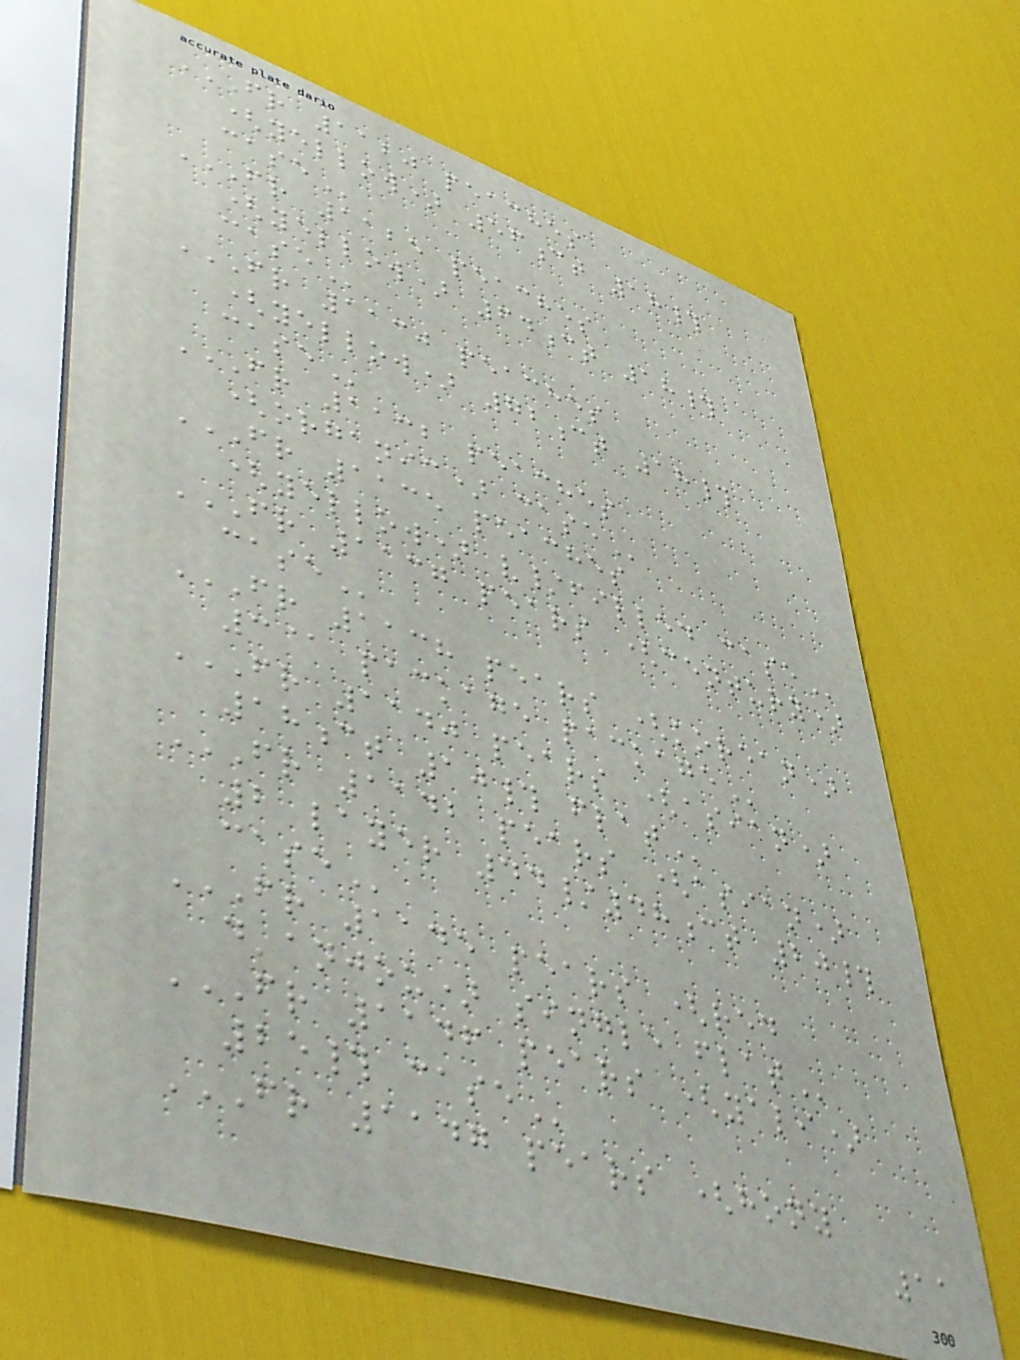FR 1120 PEACHES
(YELLOW) 56CT 18#
CASE
FR 1125 PEACHES
(YELLOW) 64CT 18#
CASE
FR 1130 PEACHES
(YELLOW) 72CT 18#
CASE
FR 1132 PEACHES
(ORGANIC) CASE
FR 1135 PEACHES
(YELLOW) V/FILLED CASE
FR 1137 PEARS (CENTURY)
CASE
FR 1138 PEARS (KOREAN)
3@ PACKAGE PACKAGE
FR 1140 PEARS (ASIAN)
18CT 10# FLAT
FR 1142 PEARS (ASIAN)
2 LAYER 44/48CT 20#
CASE
FR 1145 PEARS (RED
D'ANJOU) SINGLE FLAT
FR 1146 PEARS (YALI)
25# CASE
FR 1147 PEARS (HONY
11
